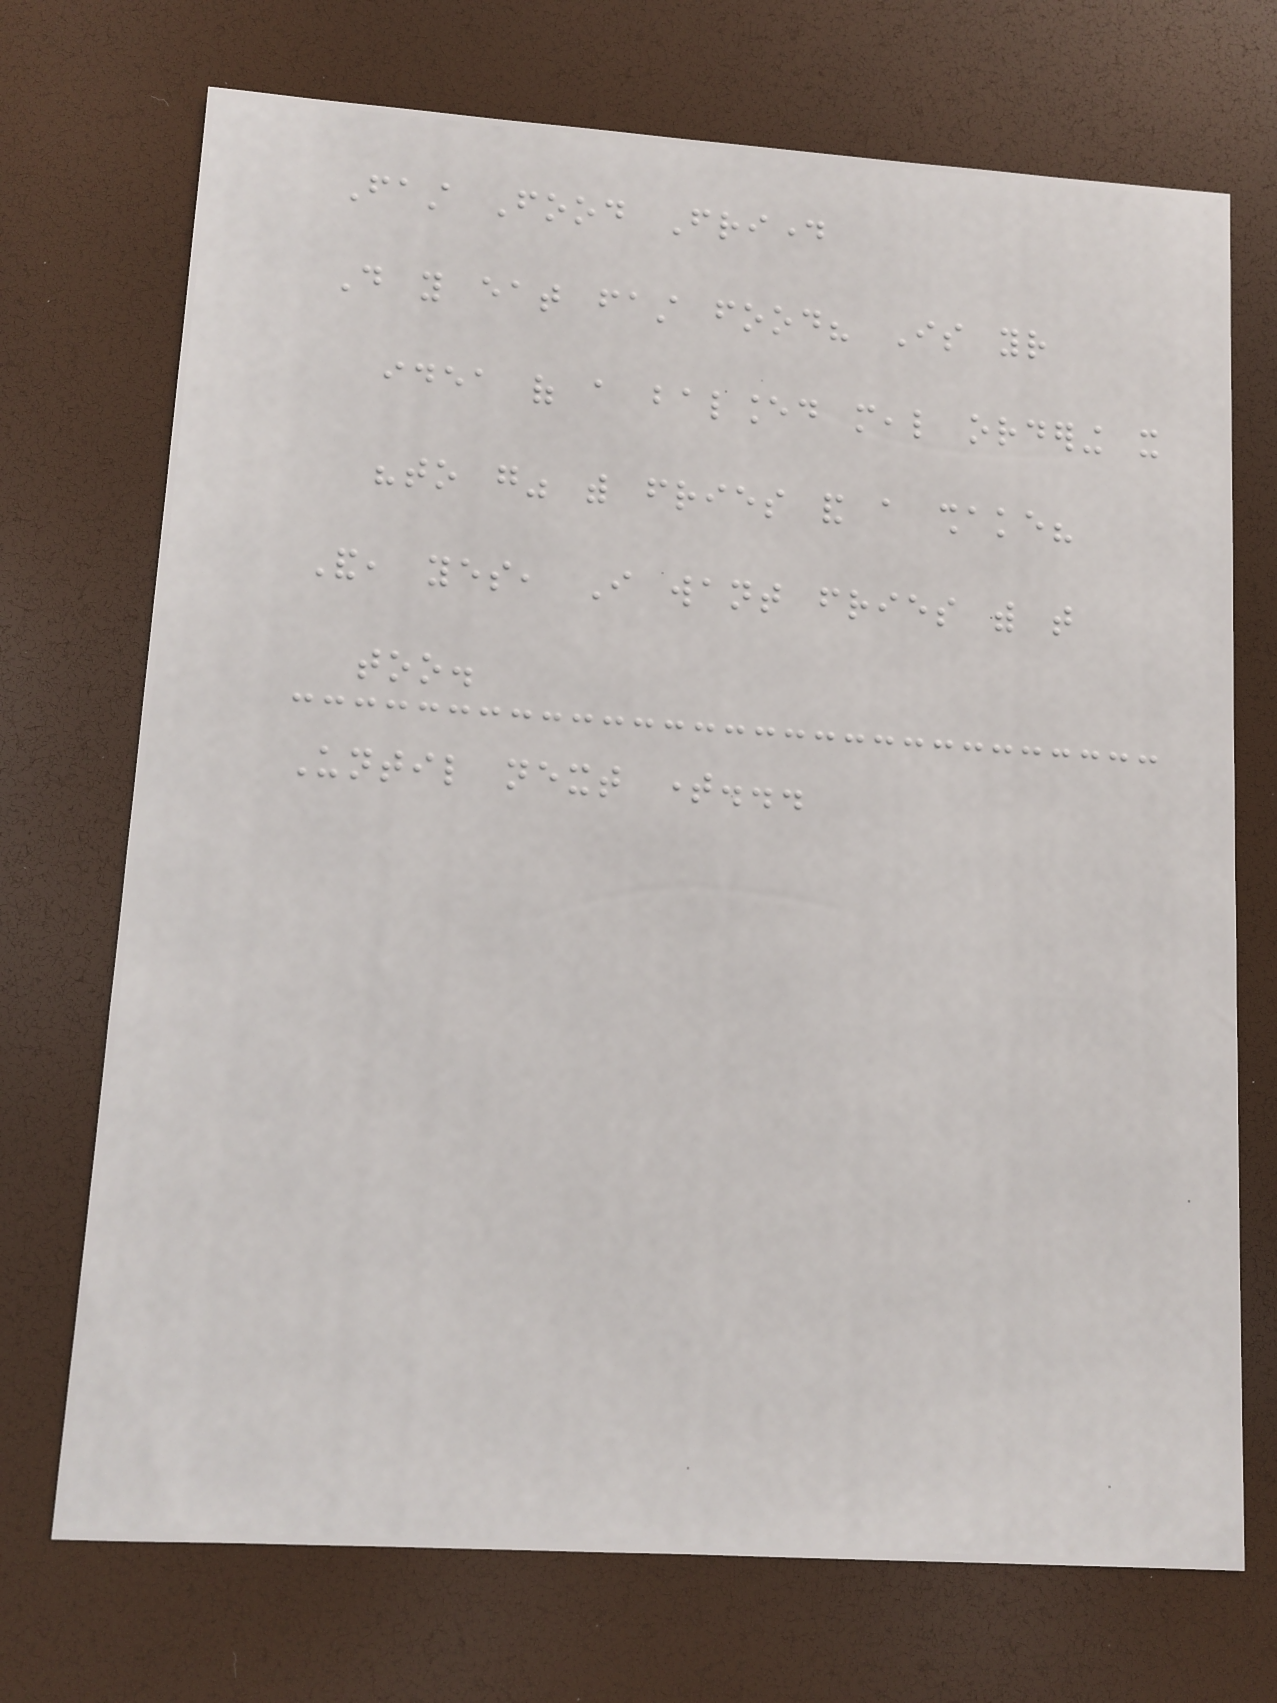Fast Food Friday
Do you eat fast food? Is your
idea of a balanced meal ordering it
"to go" with fries and a shake?
And, yes, I want fries with that
too.
Until next time...
